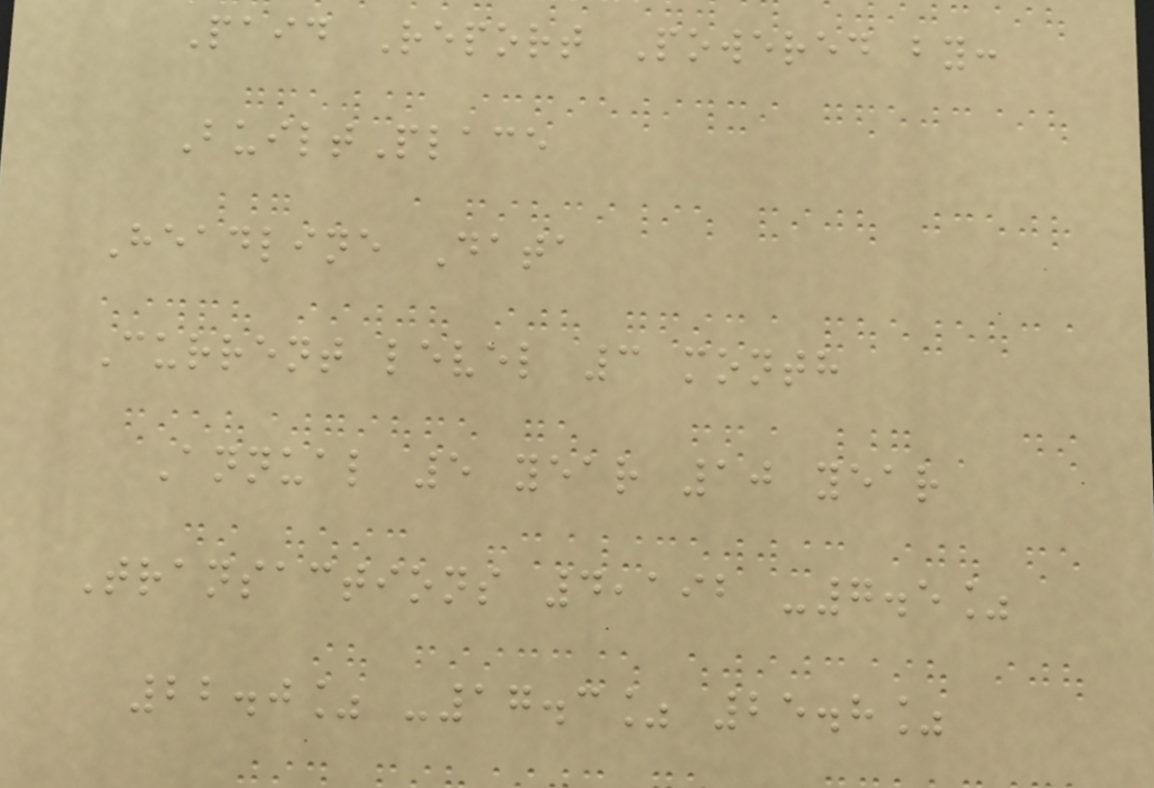Paid Report Powered by:
BuiltPlace
Headline Data
Current level 3 month
Annual 5 year 10 year
Transactions 4,192 -7.5%
22.0% -17.3% 25.8%
